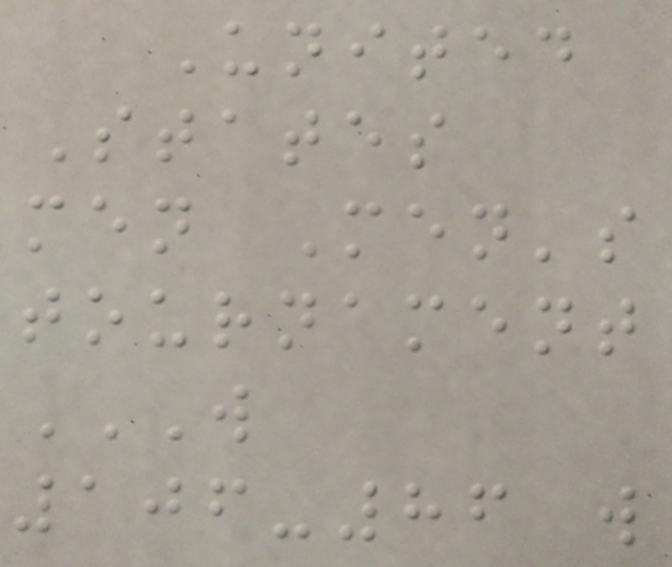United
States
men Men's
tournament
W
106-86 W
